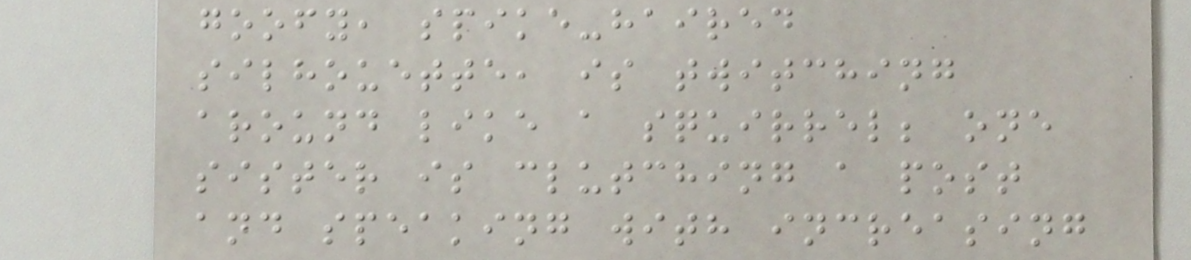goofy, spike-haired
silhouette, is twitching
around like a squirrel; one
sister is clutching a post
and speaking with increasing
